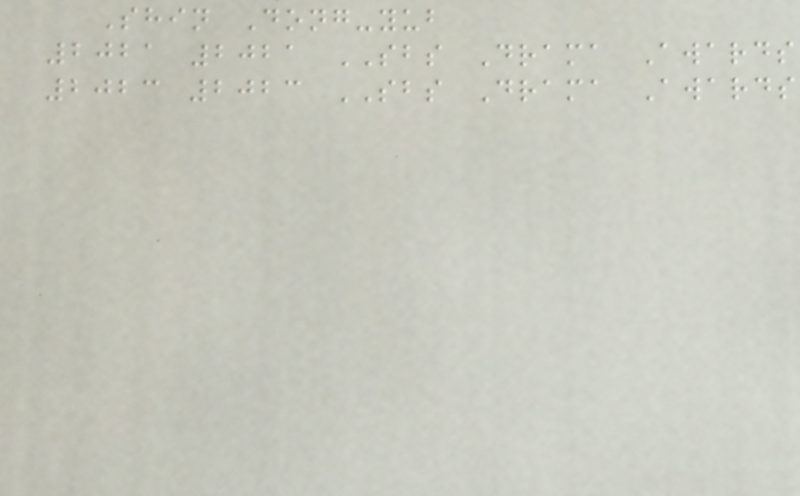Shin Dong-yub
2021 2021 SBS Drama Awards
2023 2023 SBS Drama Awards
